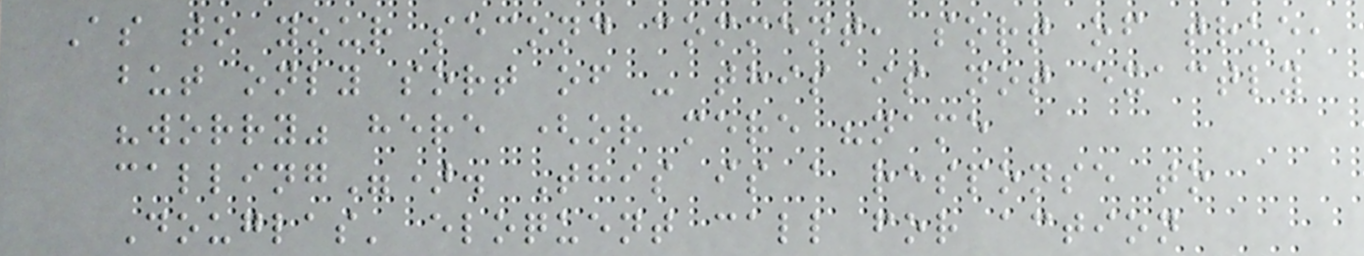As to your second comment, sort of true,
but only sort of - this is not exactly
"worry" here (or mere "name
calling"). This is a response to
Douglas' eloquent call for action
